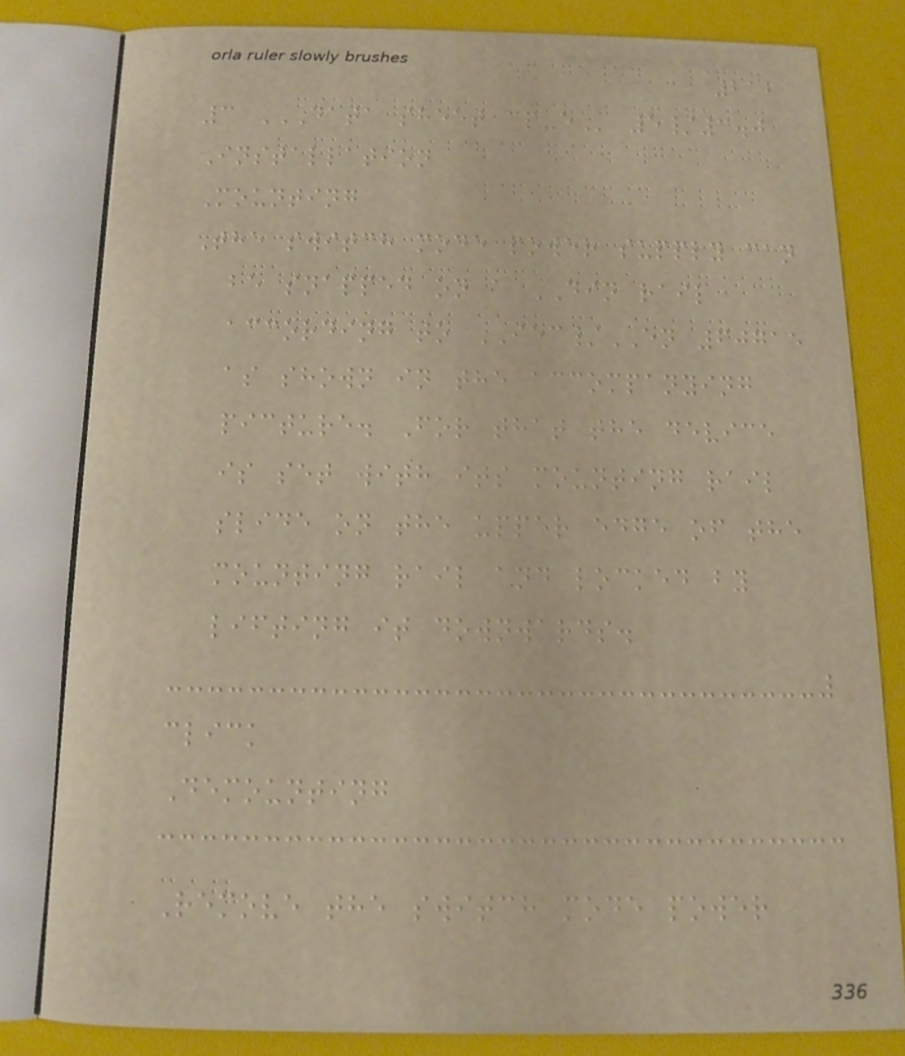212
3 DATA SHEET CP-E 5/3.0
Installation
Mounting
The switch mode power supply can
be snapped on a DIN rail
according to IEC/EN 60715
as shown in the accompanying
picture. For that the device
is set with its mounting rail
slide on the upper edge of the
mounting rail and locked by
lifting it downwards.
click
Demounting
Remove the switch mode power
